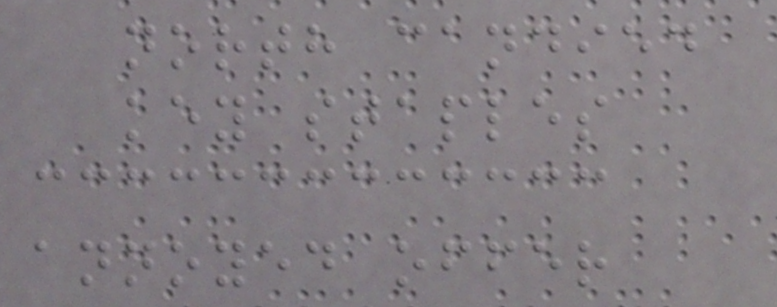north candied
key staples
annoyed offer
